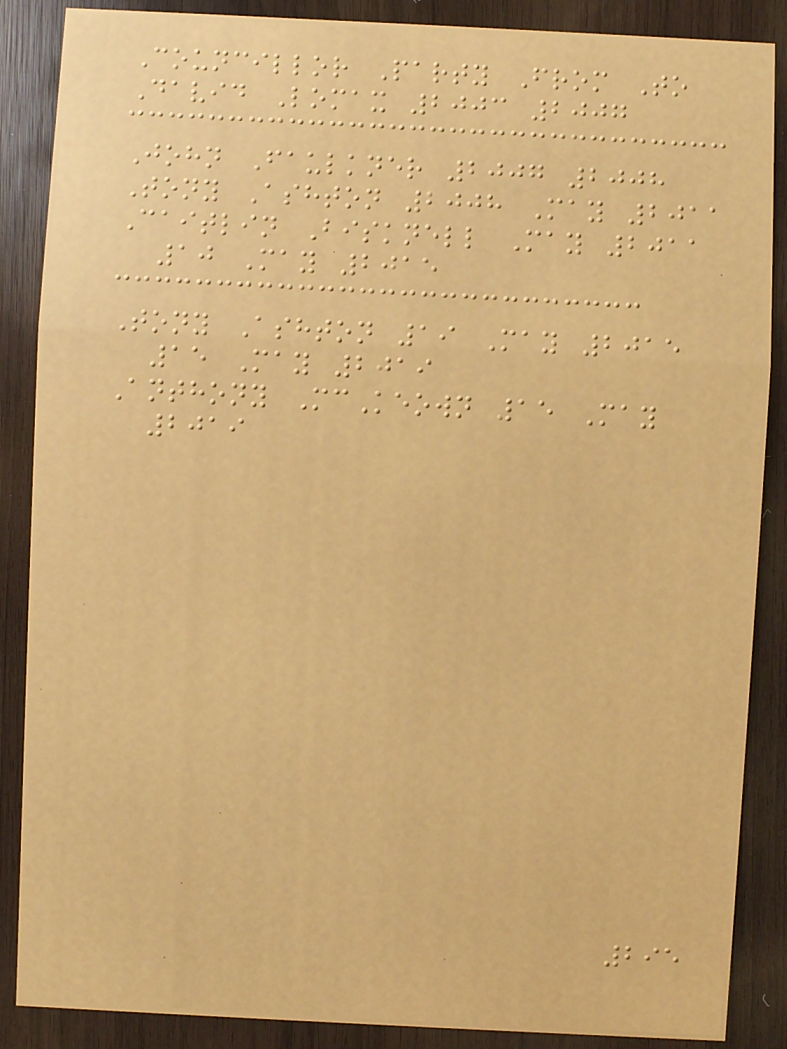Councillor Party From To
David Lomax 2003 2007
John Faulkner 2007 2008
Tony Ashton 2008 May 2011
Caitlin Bisknell May 2011
10 May 2015
Tony Ashton 19 May 2015
15 May 2019
Anthony McKeown 15 May
2019
295
